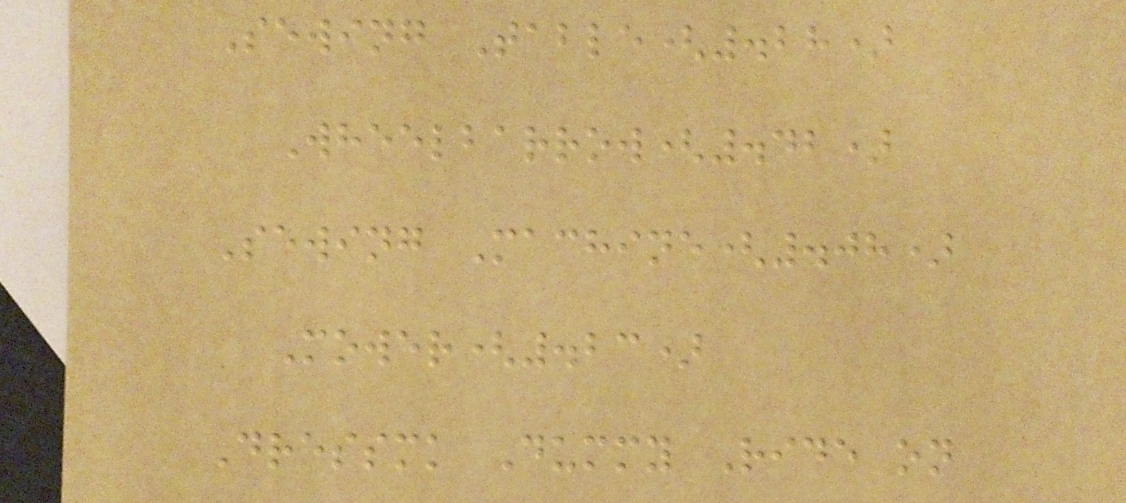Sewing Table(.28)
Wheelbarrow(.42)
Sewing Machine(.08)
Mower(.23)
Dressmk Dummy Ride on
